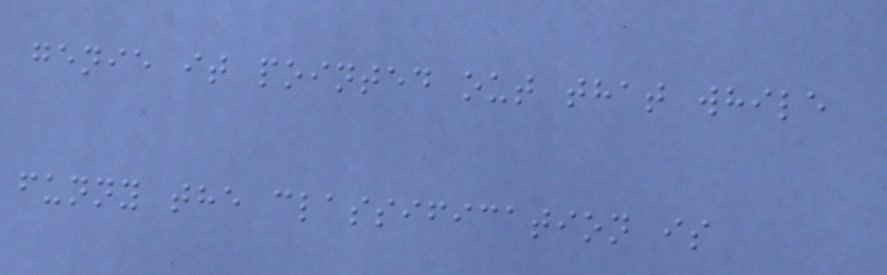genie it pointed out that while
funny the classification is
